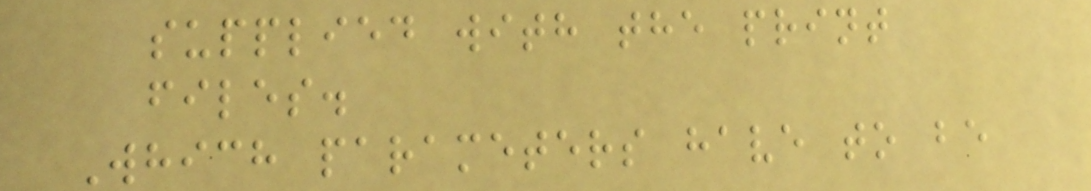supplied with the print
files.
Which parameters have to be
